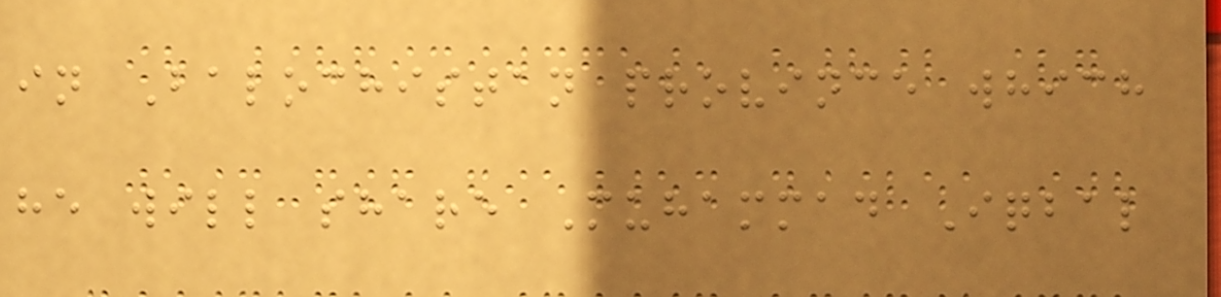in Balochistan province which
he will share Muhammad Iqbal
